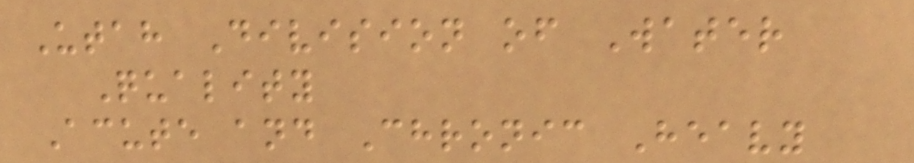Utah Division of Water
Quality
Acute and Chronic Heavy
